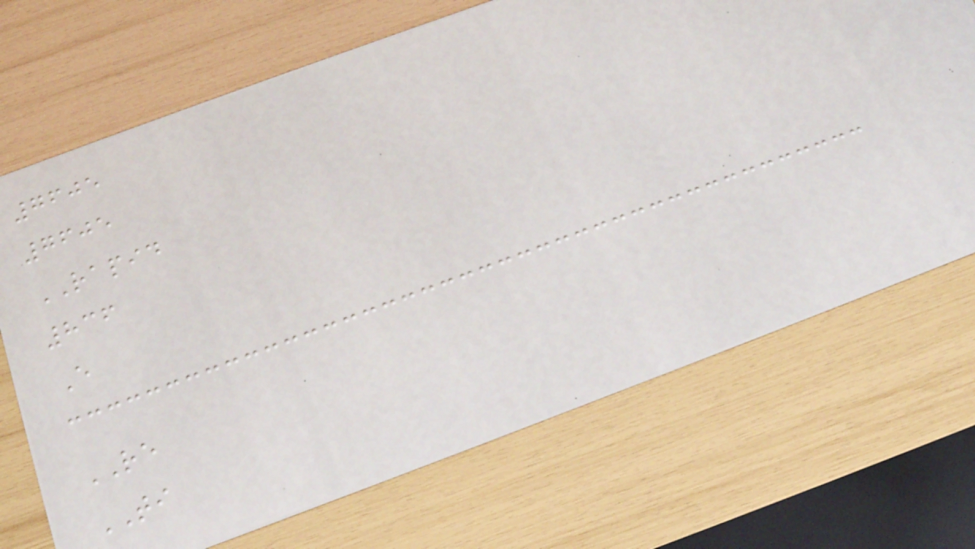7605
7605
RAPID
836
E
RE
TI
